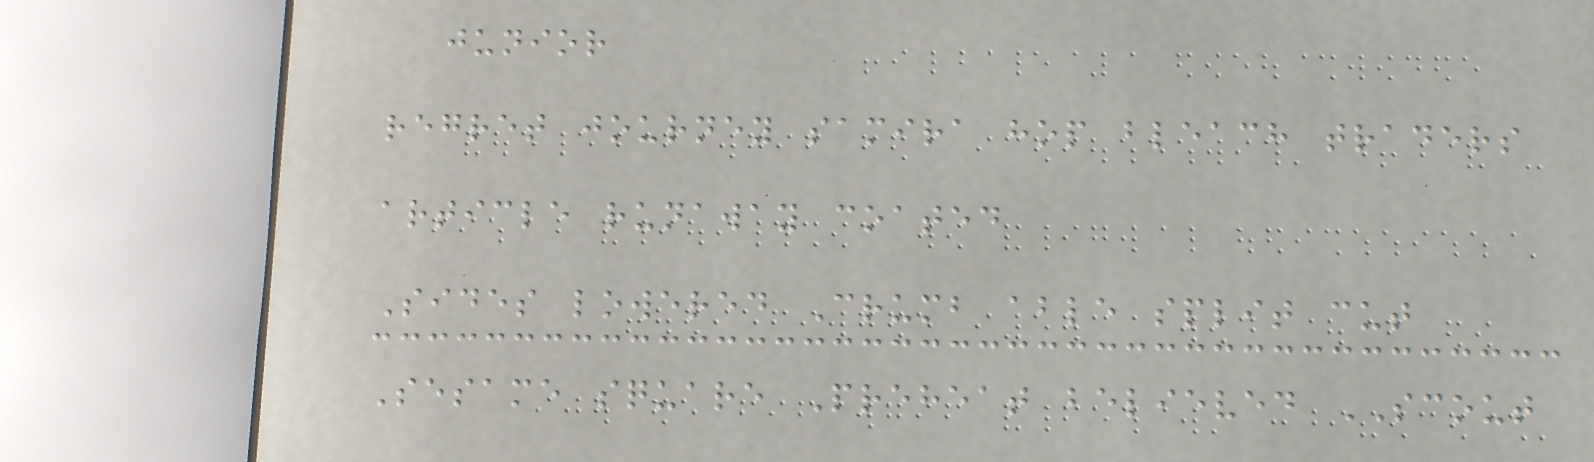junior
regret journey samira hop bleach traders
article runaway coated
Sides lowered Crumb able split cut
Sesame square Preheat believed SCOUT
